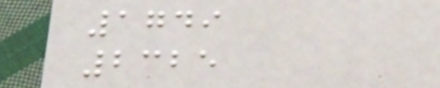1749
2325
